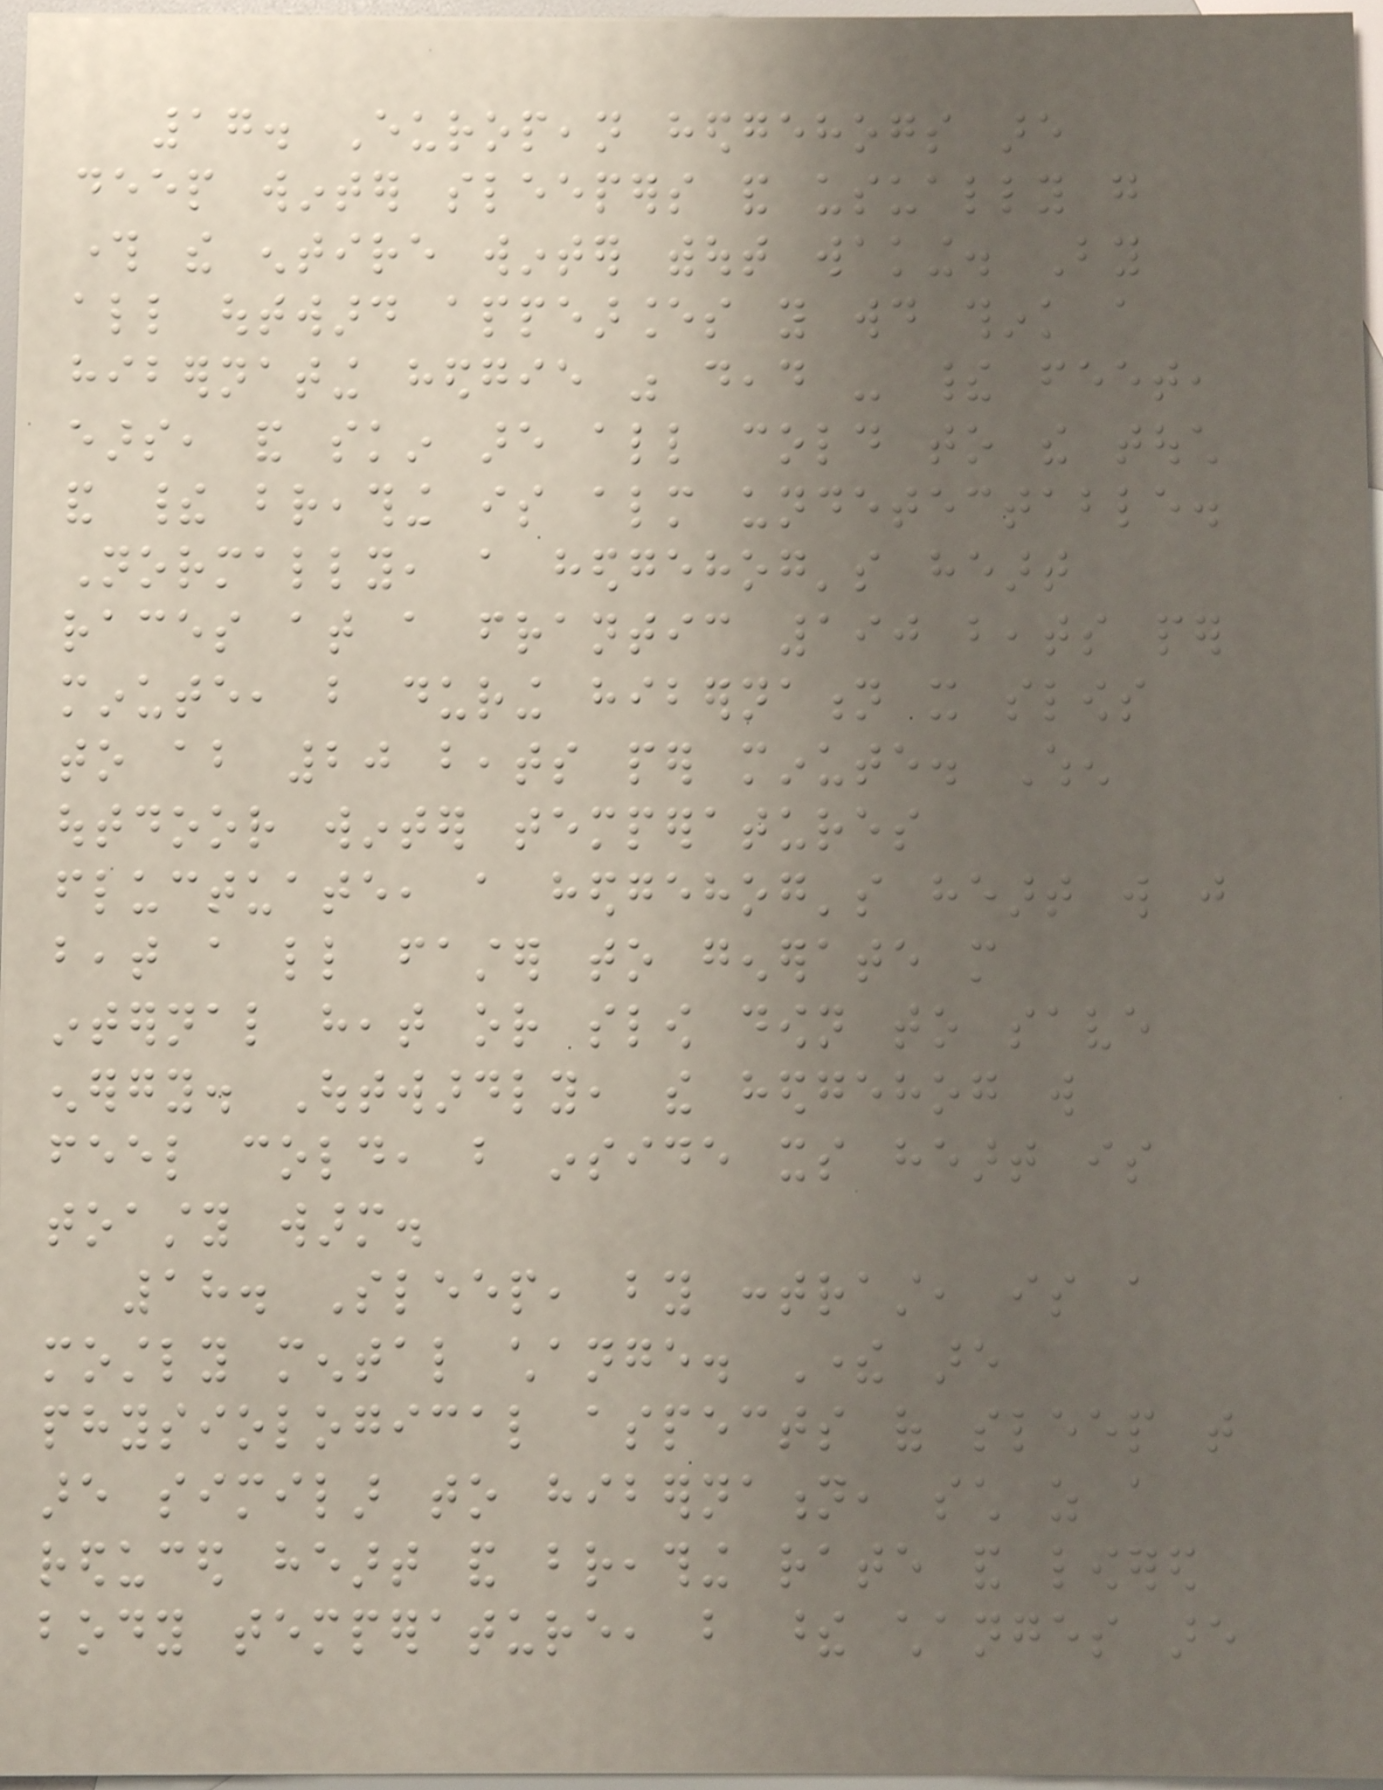17. European hedgehogs are
deep winter sleepers and usually go
through the entire winter without waking. By
all outward appearances you would think a
hibernating hedgie was dead - their feet,
ears, and skin are all cold to the touch
and their breathing is almost undetectable.
Normally, a hedgehog's heart
races at a frantic 190 beats per
minute, but during hibernation it slows
to about 20 beats per minute. When
outdoor winter temperatures
fluctuate, a hedgehog's heart will just
beat a little faster to generate more
internal heat or slow down to save
energy. Outwardly, the hedgehog will
feel cold, but inside its heart is
toasty warm.
18. Sleep, by contrast, is a
mostly mental change. There are
physiological aspects of sleep that
are similar to hibernation, such as a
reduced heart and breathing rate and lowered
body temperature, but these changes are
